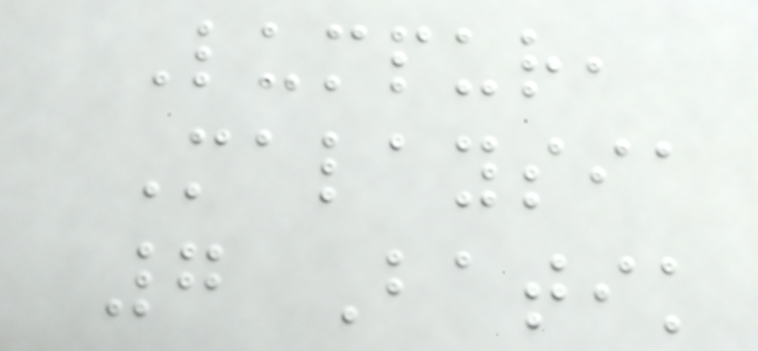Lumpur,
Malaysia
7 Batik
